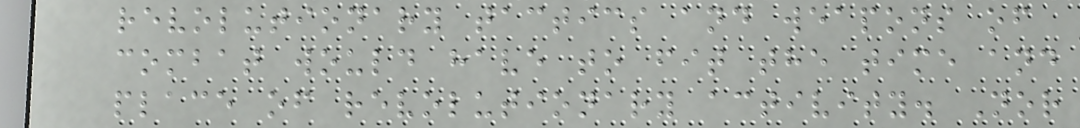revolutionary tactics and weapons of
combat would have to fit the time and
place of revolutionary activity. Nor
